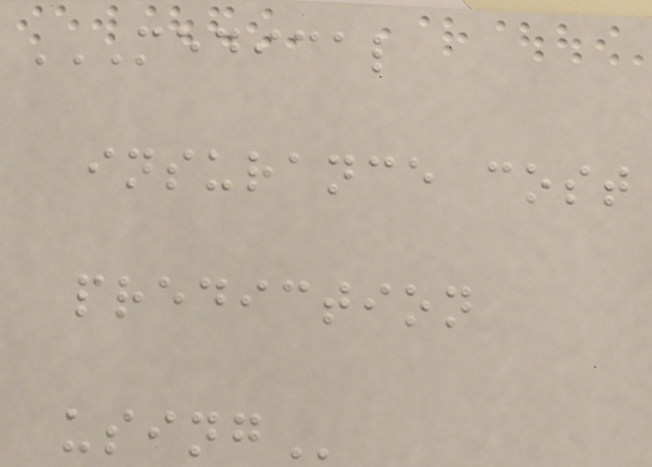MEDICAL
INSURANCE COST
PREDICTION
USING
